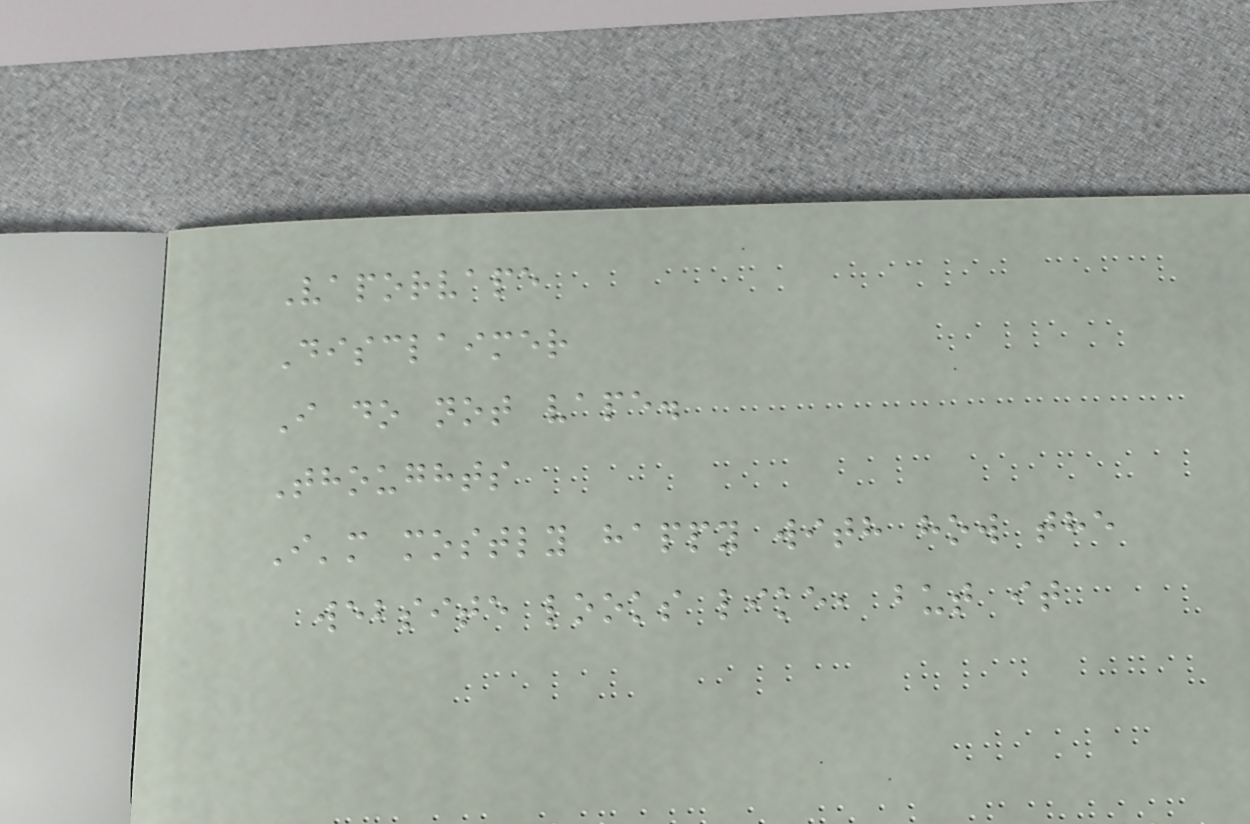Vaporvape
Disclaimer
I do not vape.
Thoughts
I'm mostly happy with how the
website looks like, but it
